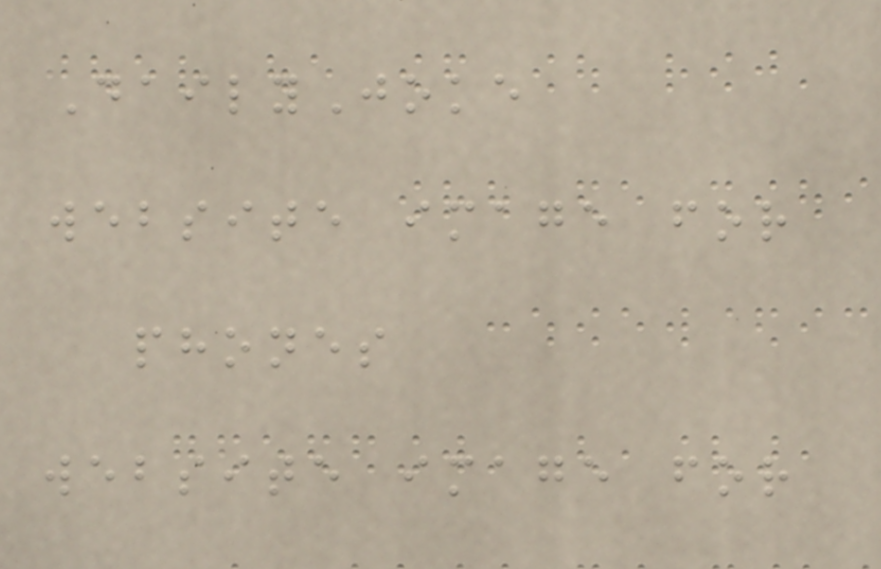DailyJoke
website image for
phones
website image for
